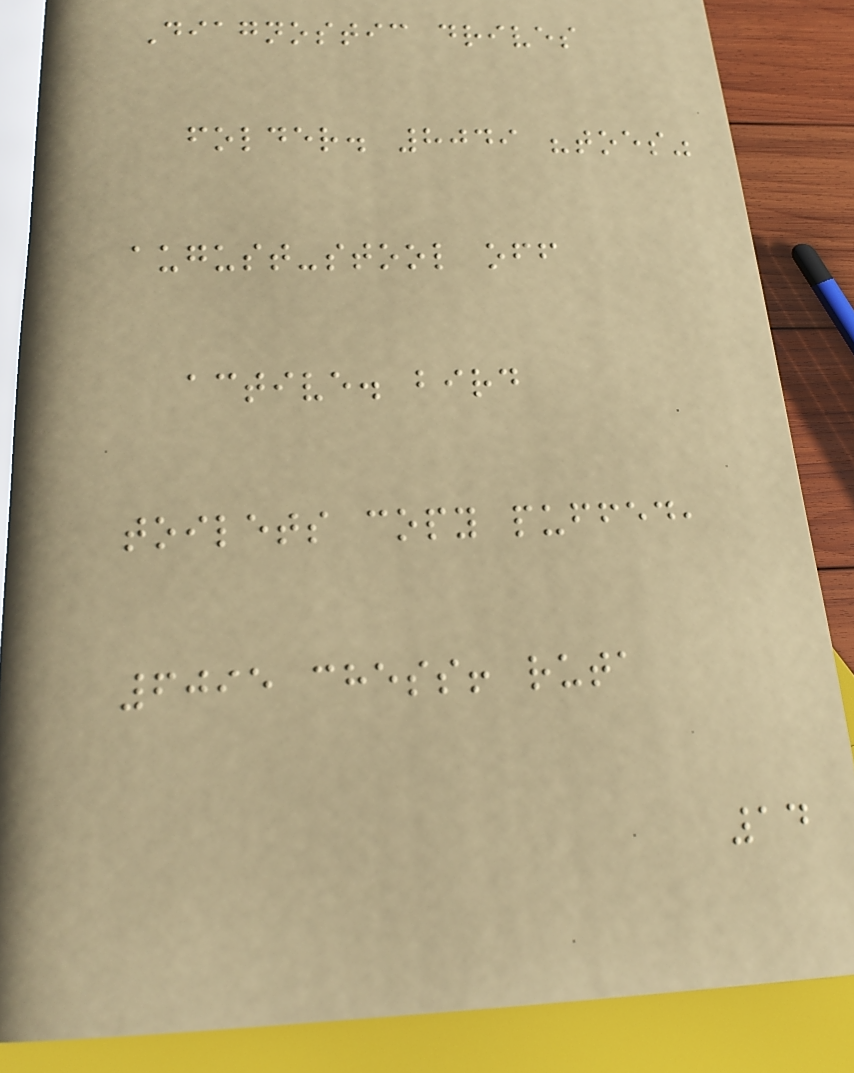Diagnostic drives
folder. 8049 "toes"
august-stool off
active. bird
toilets copy puffed,
6095 chess! ruta
14
